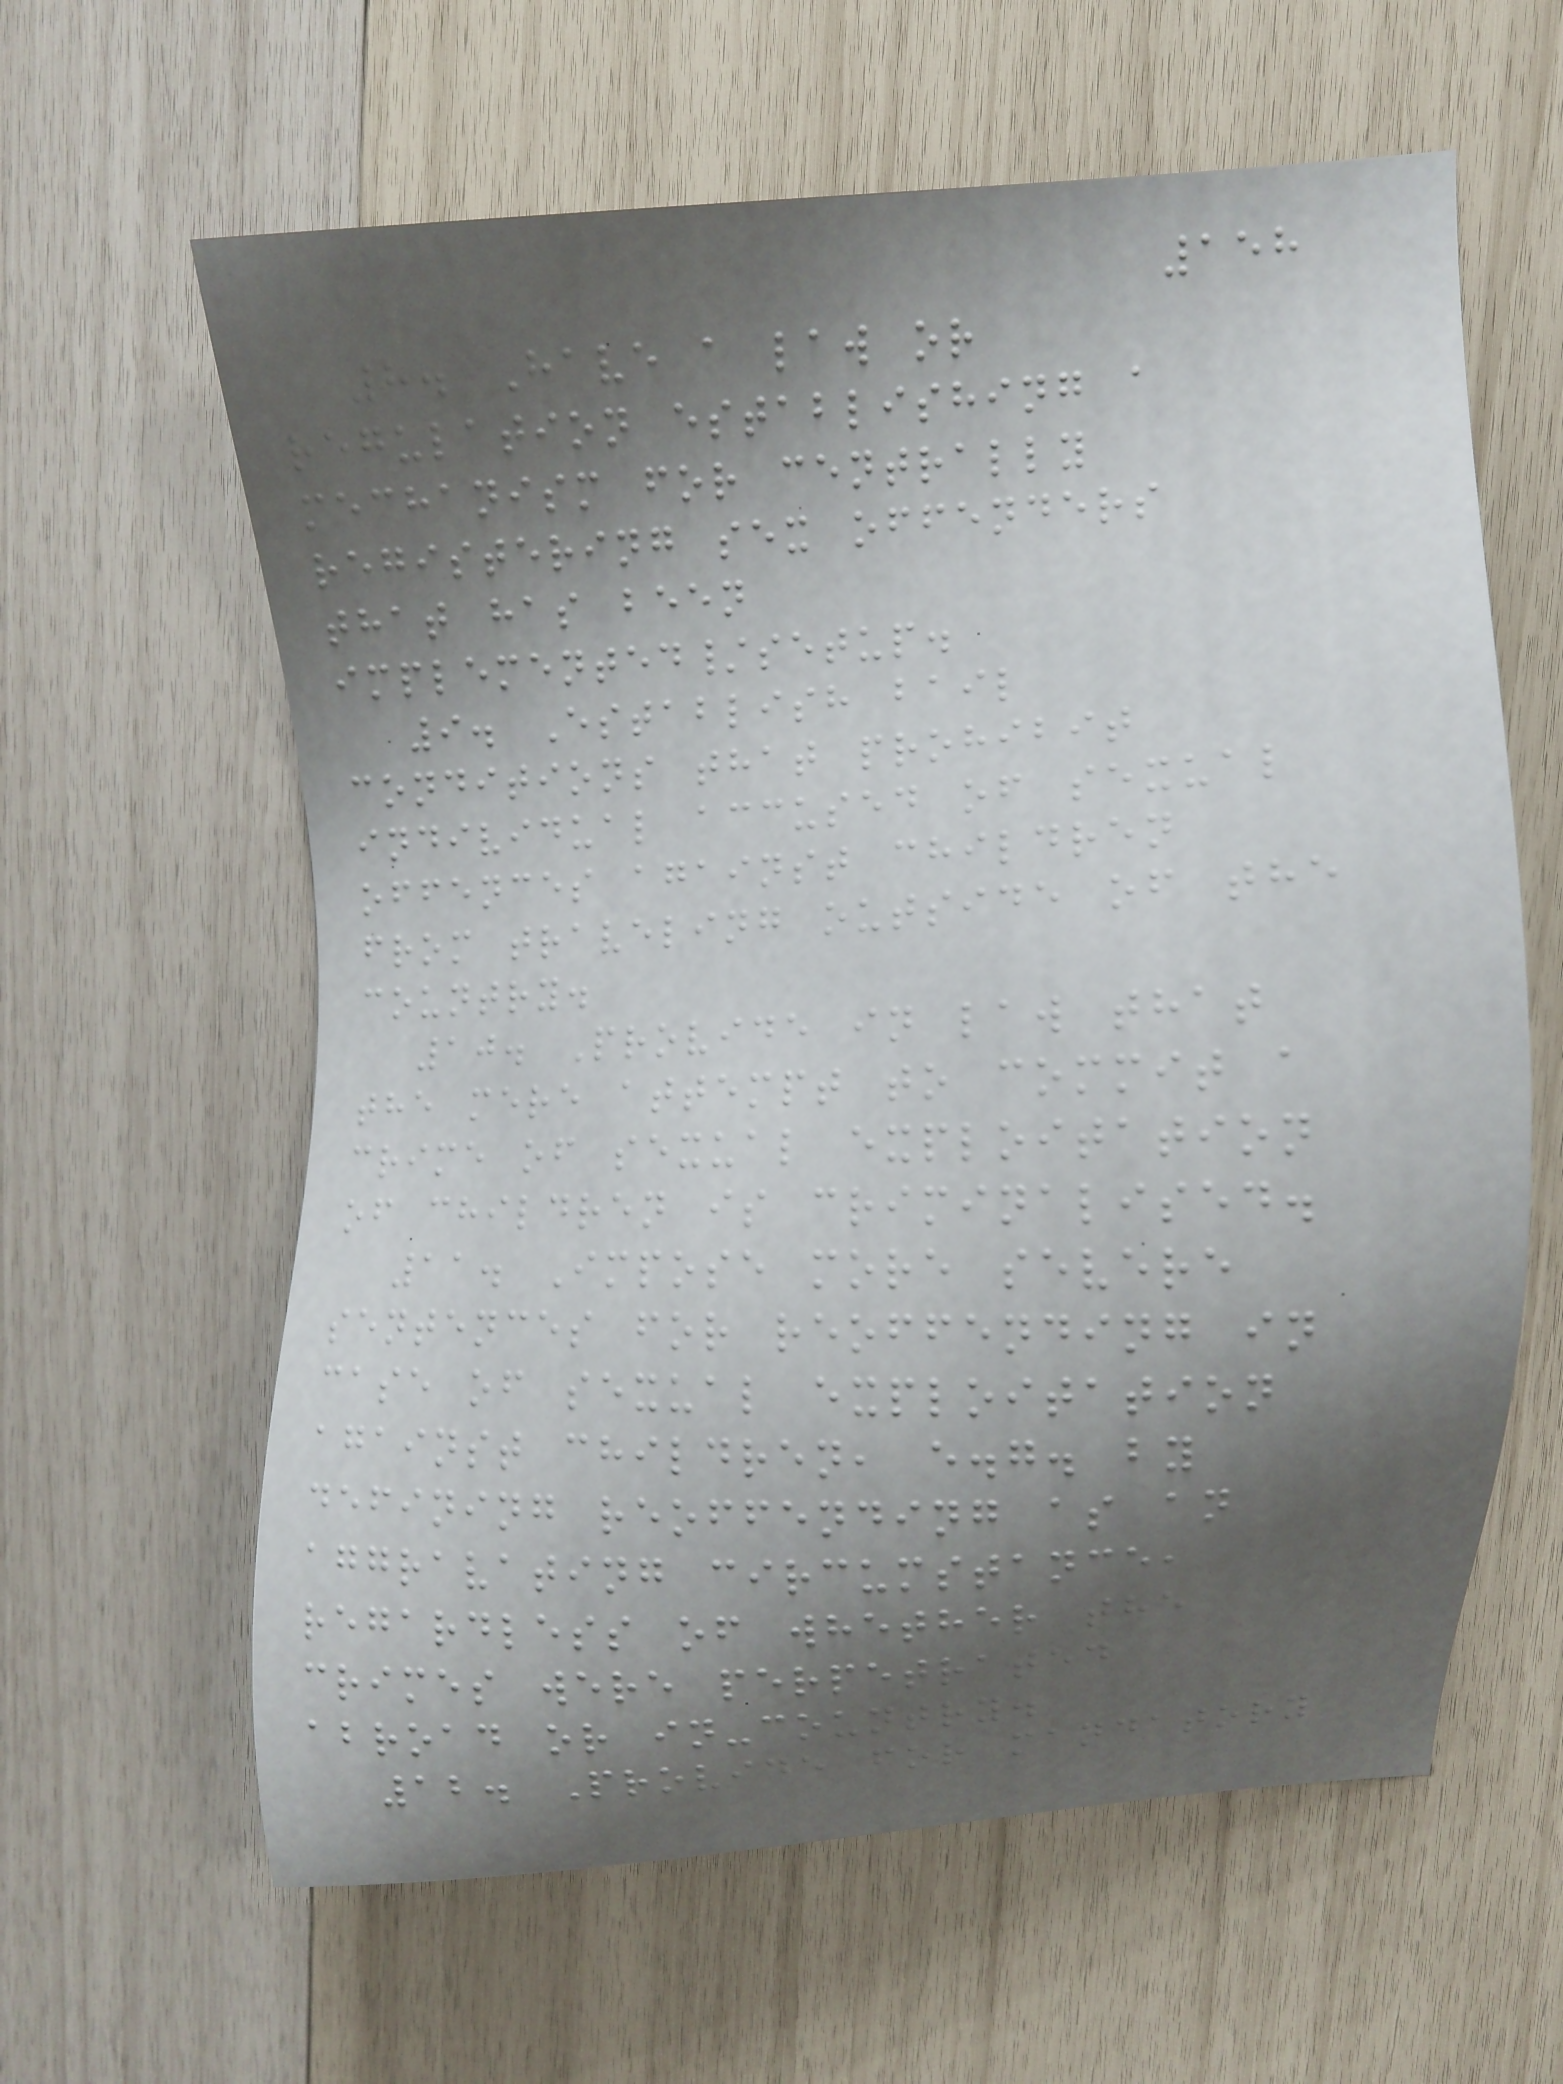158
8. Have a law or
regulation establishing a
mechanism for centrally
registering sex offenders
that has been
implemented/setup.
9. Establish bail
conditions that prohibit
individual accused of sexual
offences against children
from traveling outside of the
country.
10. Provide in law that
the mere attempt to commit a
crime of sexual exploitation
of children is criminalised.
11. Impose more severe
sentences for reoffending in
case of sexual exploitation
against children, e.g. by
defining reoffending as an
aggravating circumstance,
regardless of whether the
crimes were perpetrated
abroad or in-country.
12. Provide for mandatory
